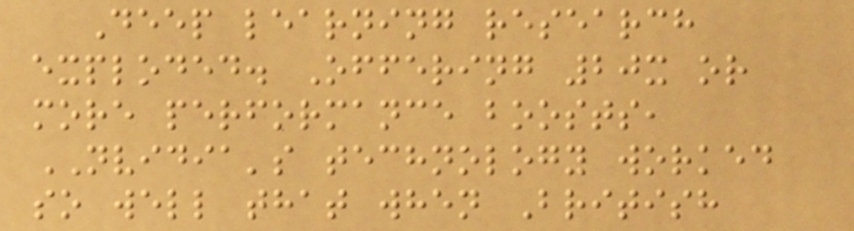Deep learning research
exploded. Offering 20x or
more performance boosts,
NVIDIA's technology worked
so well that when British
